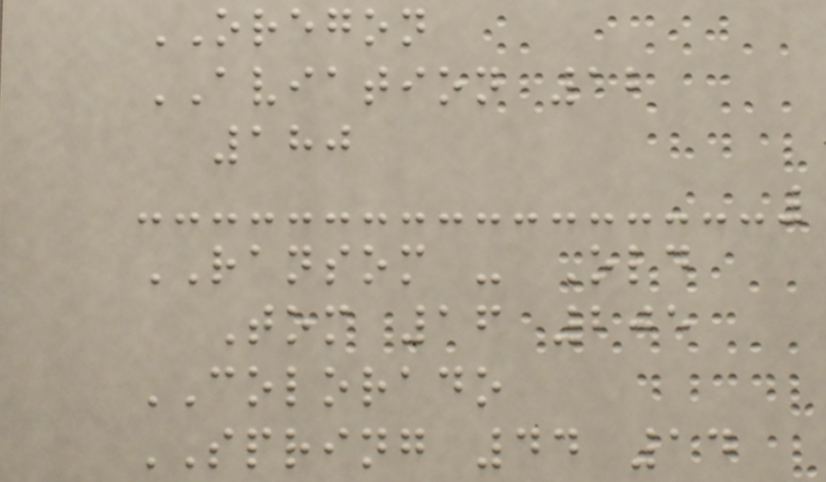OREGON
AVIATION 12
180
RANSOM - Old
Tom 16 205
COLORADO
SPRING 44 14
